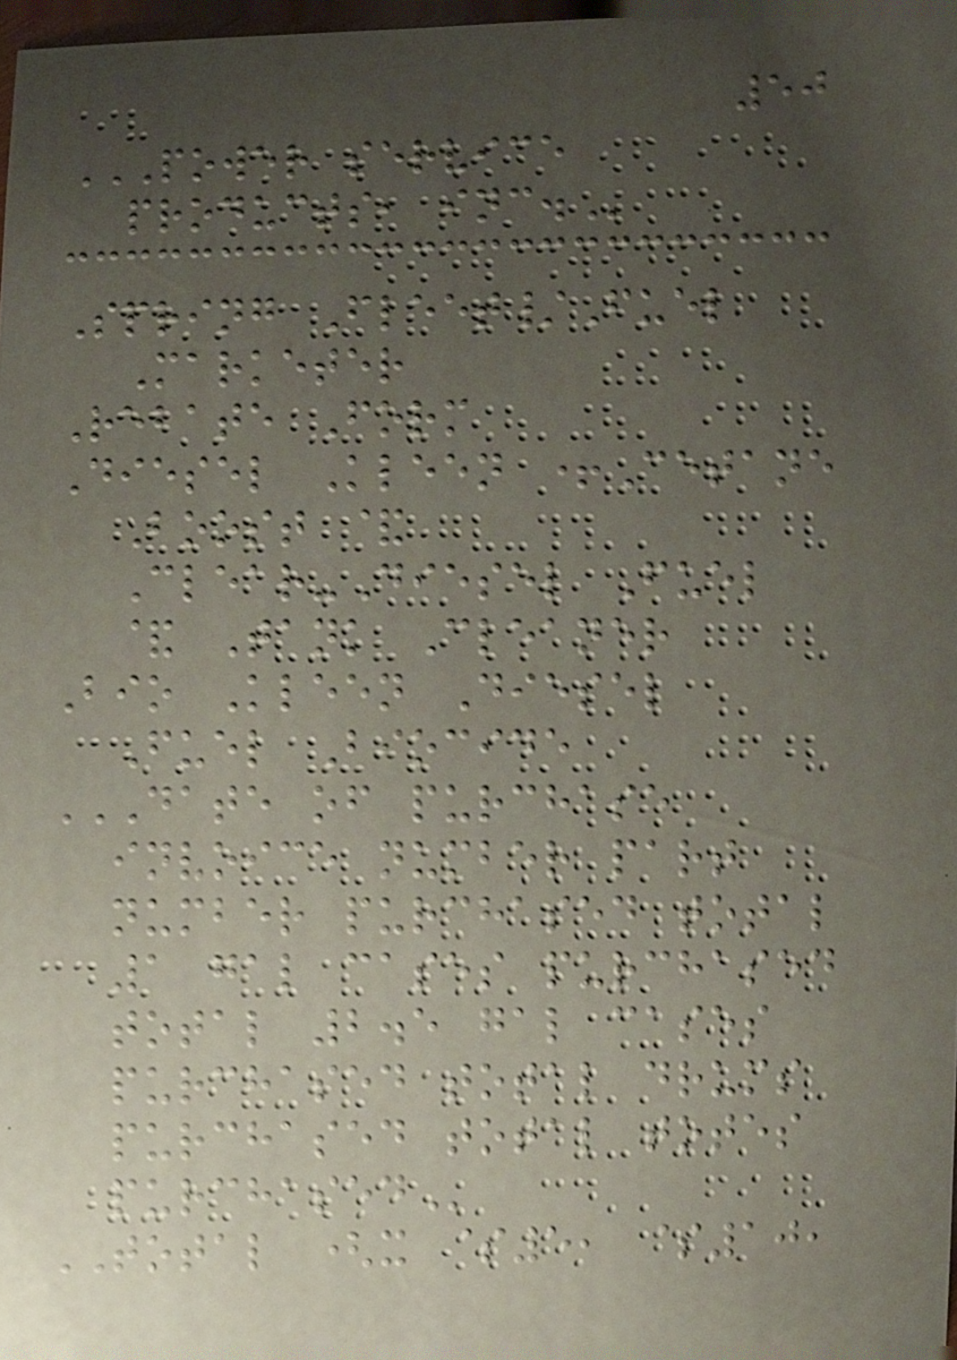50
POWER SERVICE
PRODUCTS, INC.
Spring Fleet/Fuel
Marketer
Rebate Form
Diesel Kleen +Cetane
Boost &
Clear-Diesel Fuel
& Tank Cleaner
Bio Kleen Diesel
Fuel Biocide
DATE OF PURCHASE
INVOICE NUMBER PART
NUMBER PURCHASED TOTAL
1 GAL CASES PURCHASED
TOTAL 2.5 GAL CASES
PURCHASED TOTAL DRUMS
PURCHASED TOTAL TOTES
PURCHASED
TOTAL (x $5, $10,
